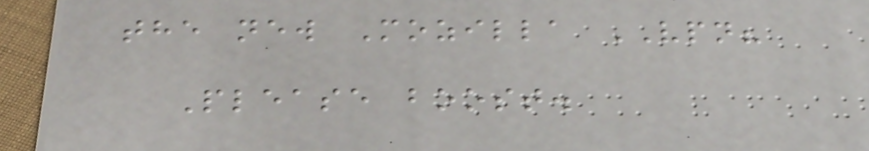the new Mozilla VPN?
Please boost.
